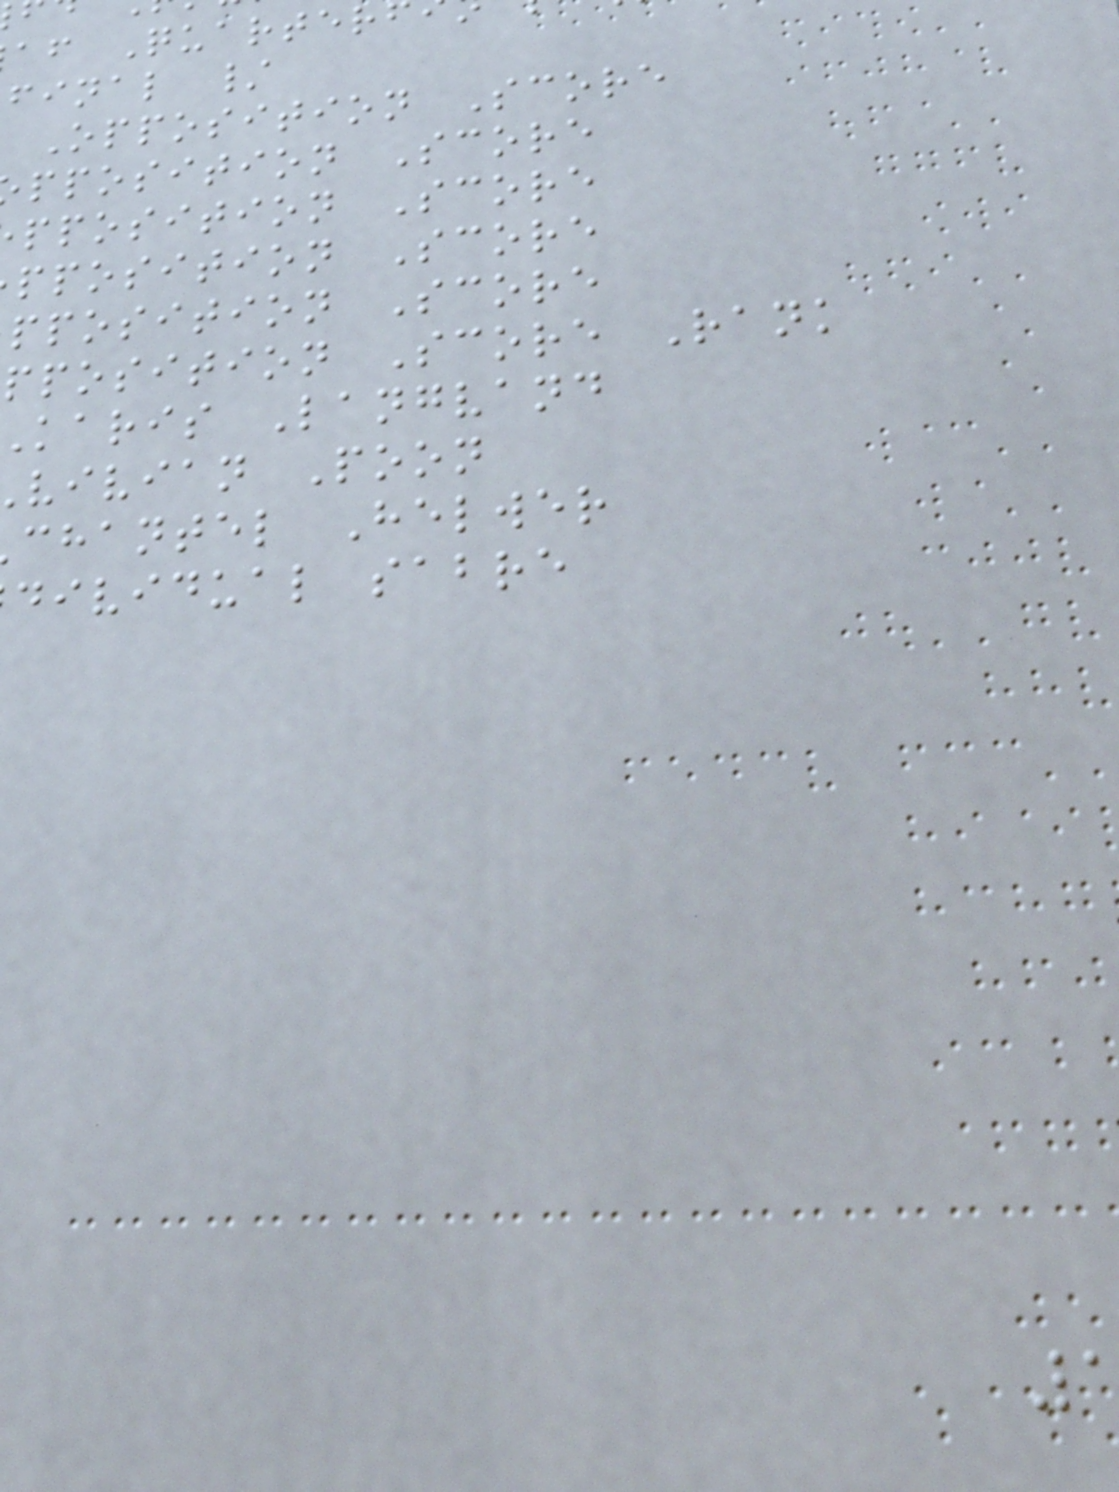af Quarter
final /
Opposition Score
pposition Score
pposition Score
pposition Score
pposition Score
pposition Score Rank
karis Langvand
vivian Poon
chantel Helwer
dividual sabre
